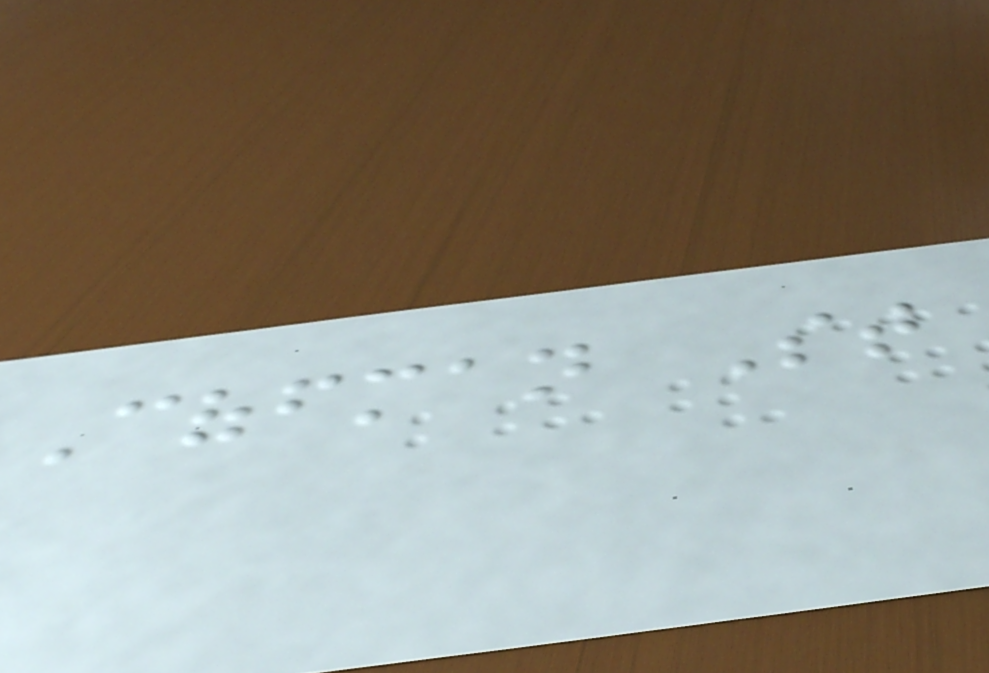Coffman St
